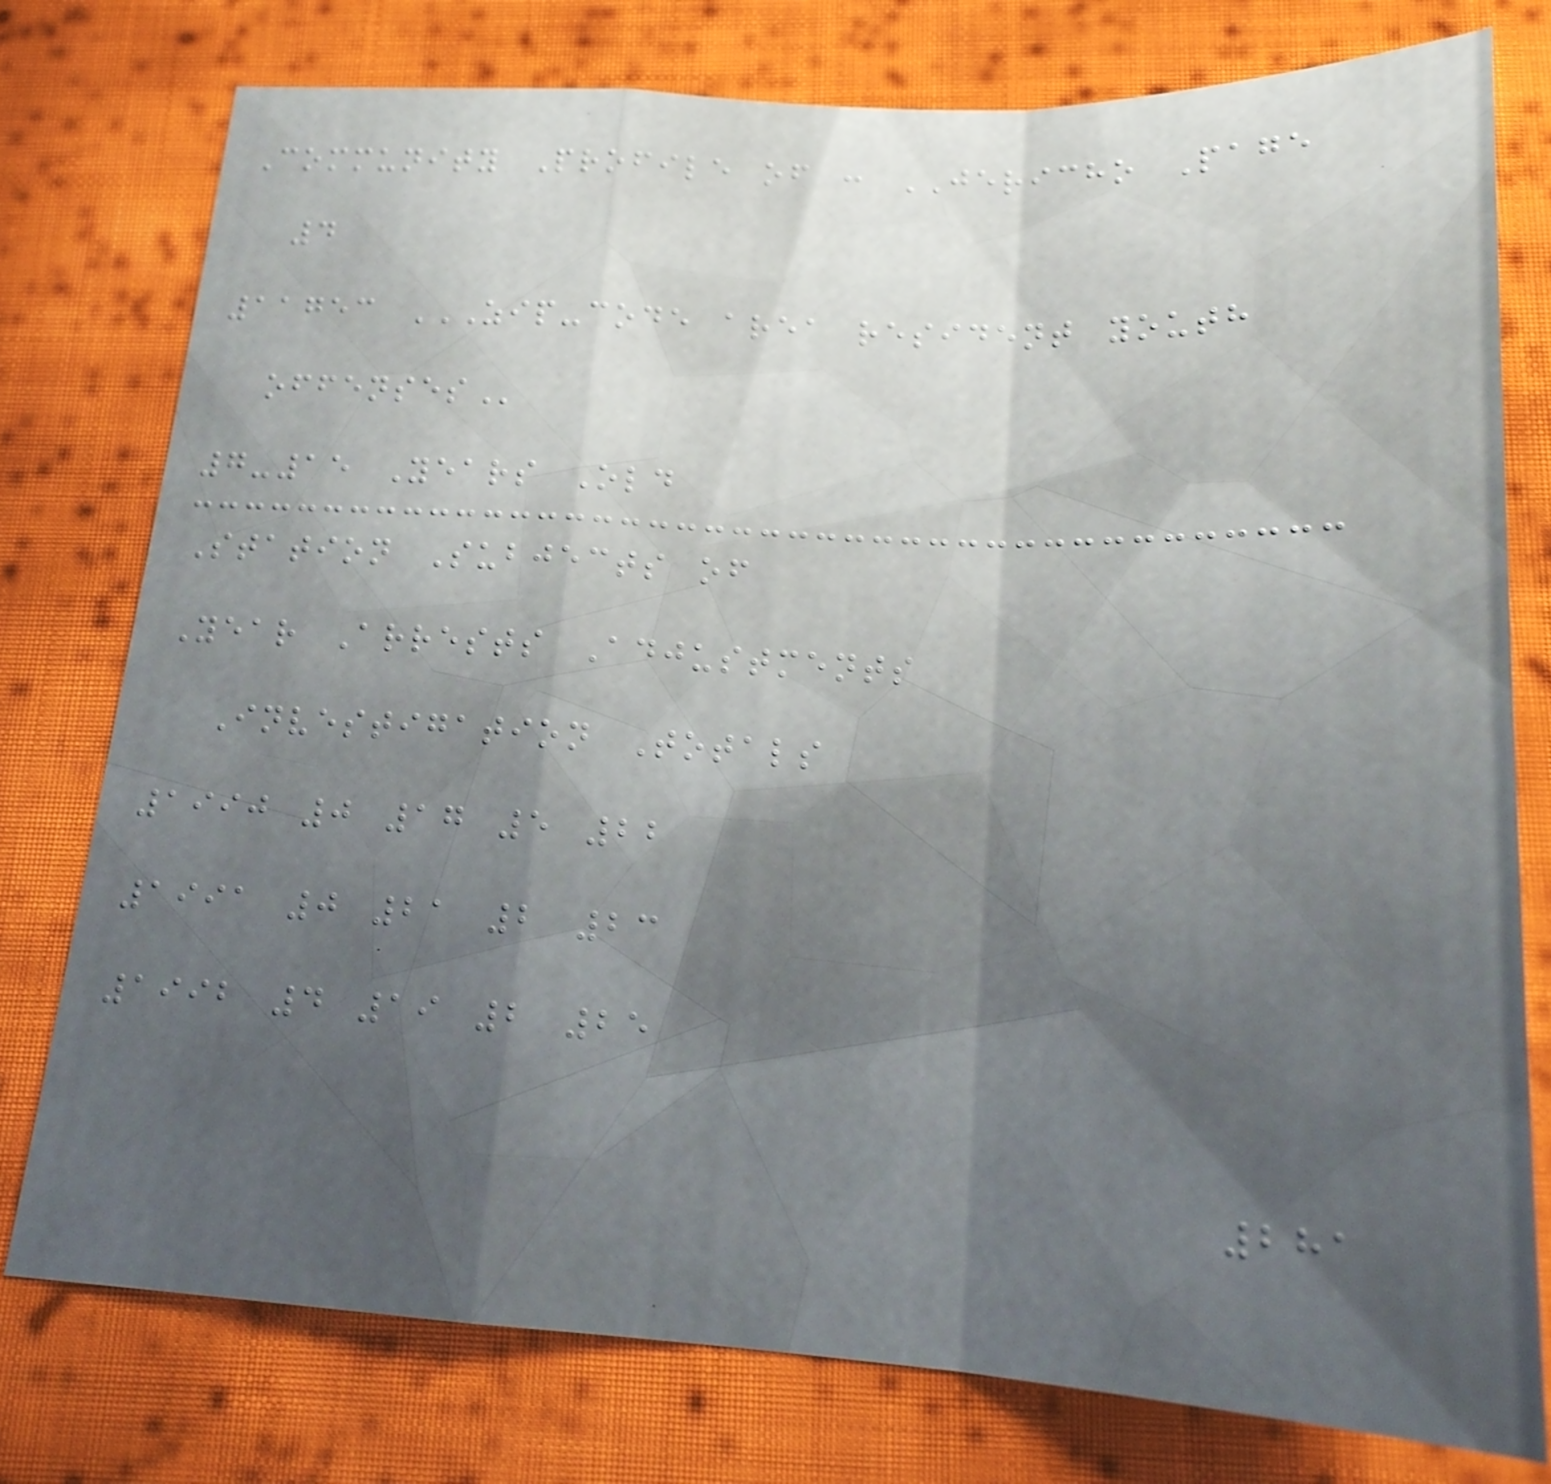Community Profile of : JERICHO Page
4
11753 ZIP-CODE AREA RESIDENT YOUTH
OFFENSES
7-15 Years Old
Station Subjects of
Year Arrests Adjustments
Investigation Totals
1990 0 17 5 22
1991 0 21 2 23
1992 4 19 2 25
281
